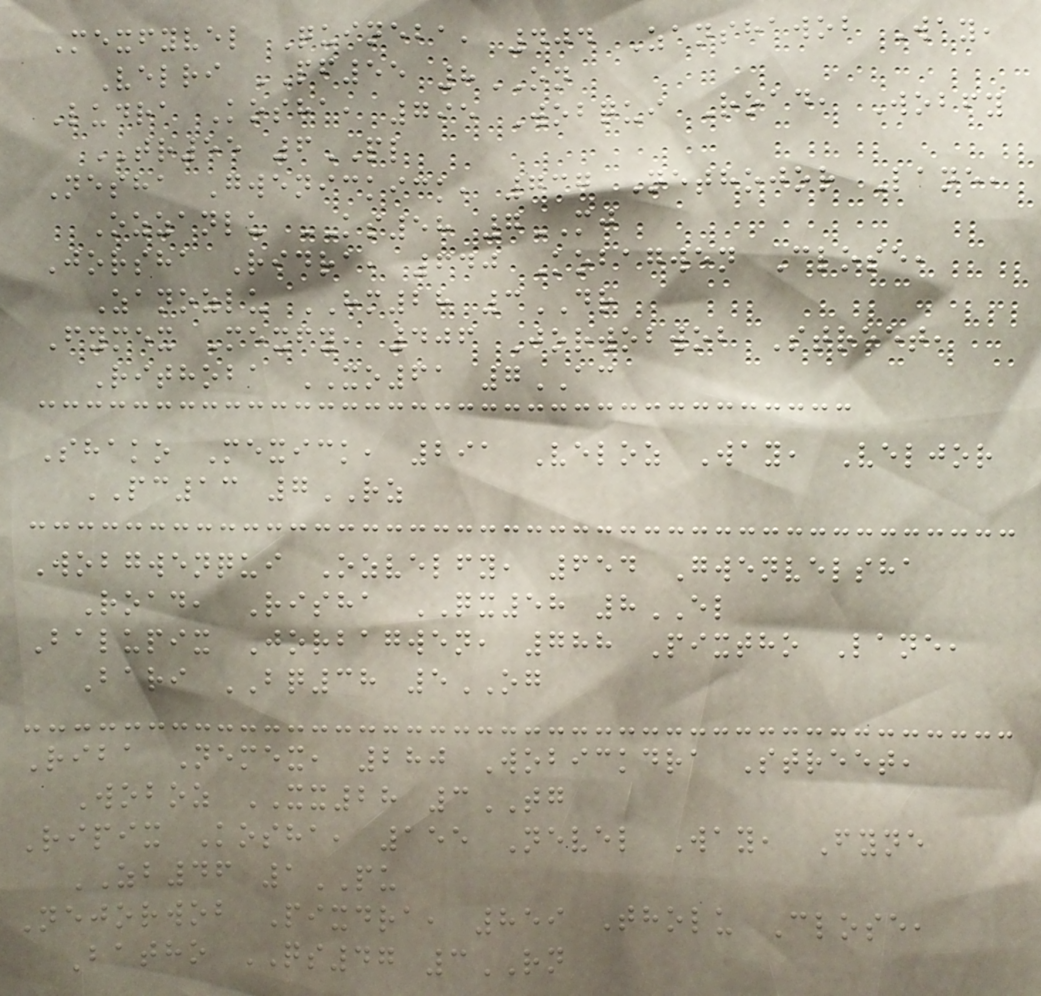Mexfyvel Quineba, 404 Zanshawob Way,
Velri PF55 8ON
Ludra Kosha, 795 Wobqui Road, Wobfy
TR55 6PL
Nesha Gwenickick, 737 Nethojor Lane,
Ozzanlu KS58 7MJ
Jorsha Ridra, 640 Kobagwen Close,
Zanozlu HM28 3DR
Fymex Mexfy, 406 Jorwobwob Street,
Rithoba XO61 7AC
Shako Mexick, 291 Veloz Way, Veljor
PC13 7RZ
Wobgwenqui Ozvelfy, 654 Gwenvelsha
Road, Risha QX58 8EL
Balupix Jorbagwen, 788 Pixtho Lane,
Bari BQ38 5OG
Riba Nemex, 280 Wobickdra Street,
Woboz XX28 3TG
Ripix Kosha, 155 Nevel Way, Fyne
ZB46 1PU
Nejorwob Pixdra, 859 Tholu Close,
Batho QS47 3RN
